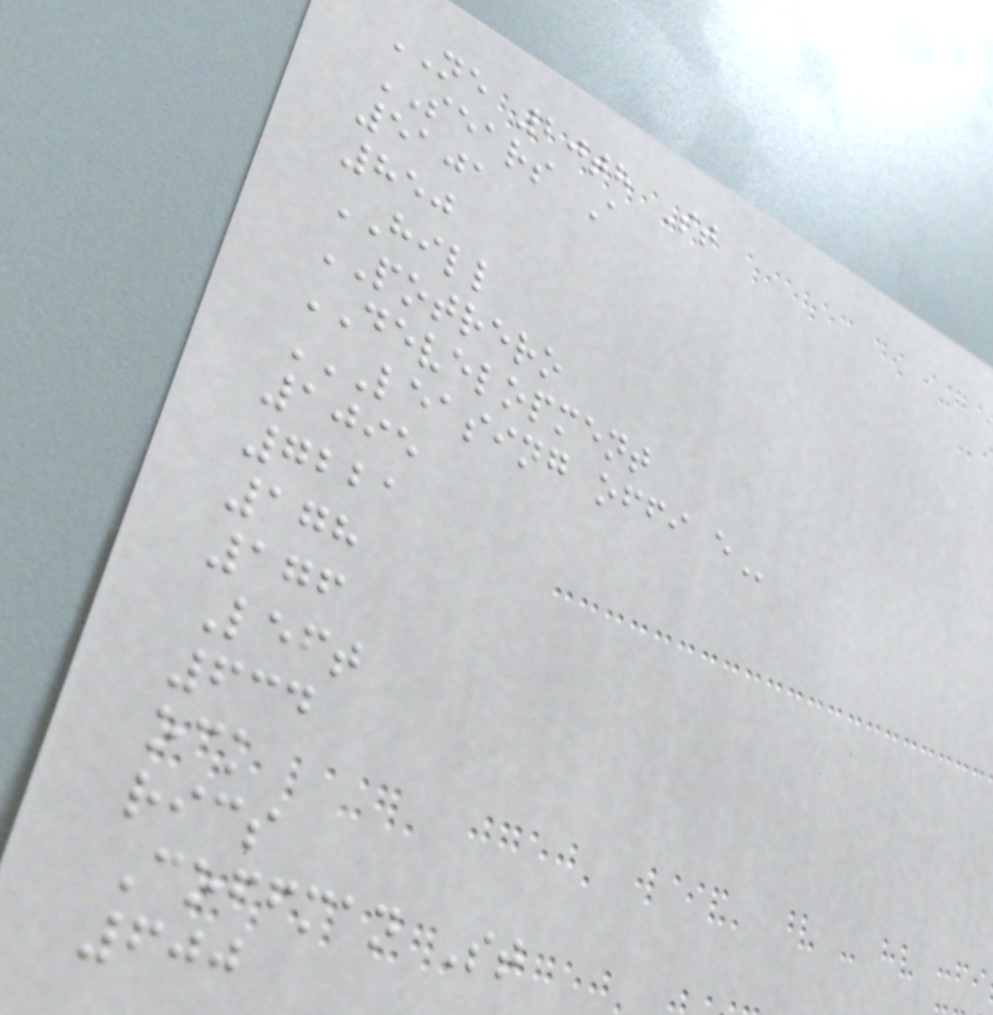NE 20th St
SEARS A
5101
850
HILL
POTRERO
DEVELOPMENT
LEASING OFFI E
1095
7221
178
176
Left
634
ock
rics
Coffman St
600
